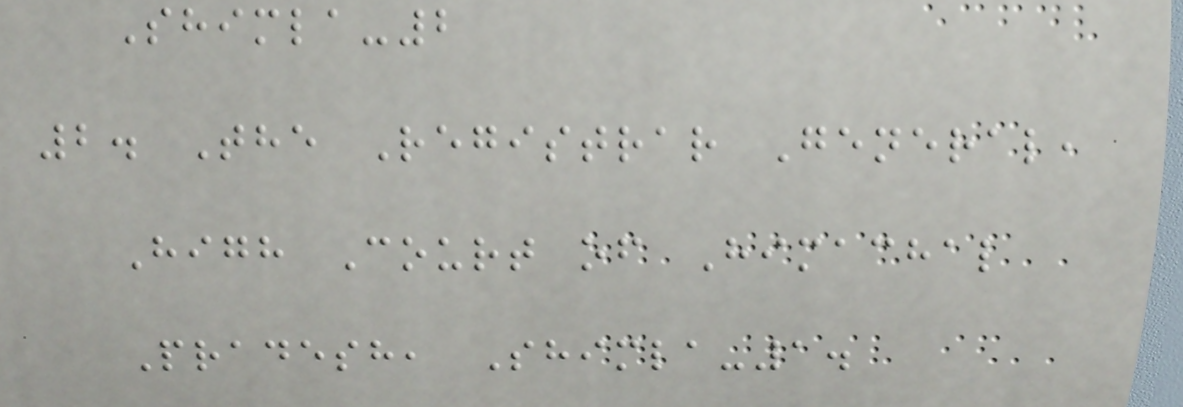Shimla-2
2. The Registrar General,
High Court of Himachal
Pradesh, Shimla-1.
